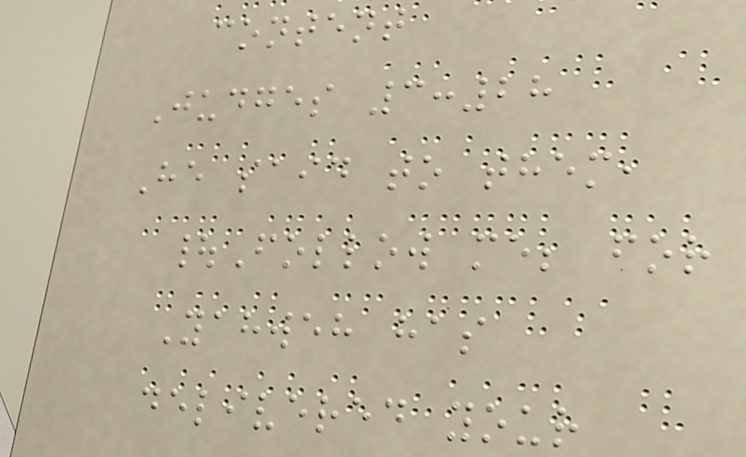content
Judges 3:28
He said to them,
|Follow me; for
Yahweh has
delivered your
